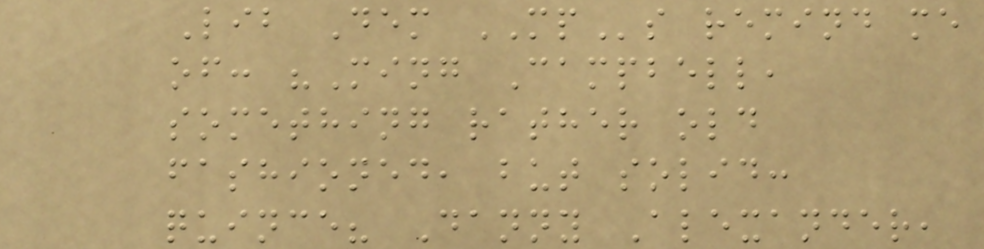Lib Dem MPs remind me
of: "Ming Campbell,
something rather old
fashioned, but solid:
quince? Danny Alexander,
